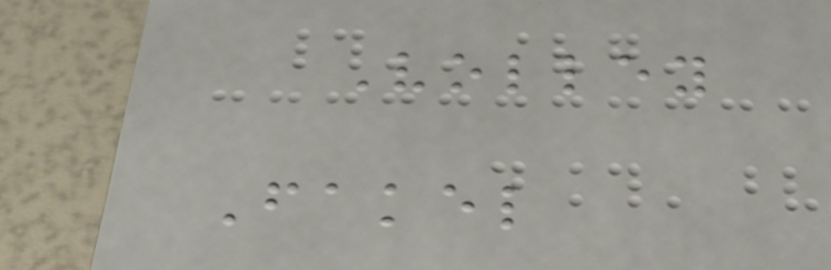Volley
Fakel
